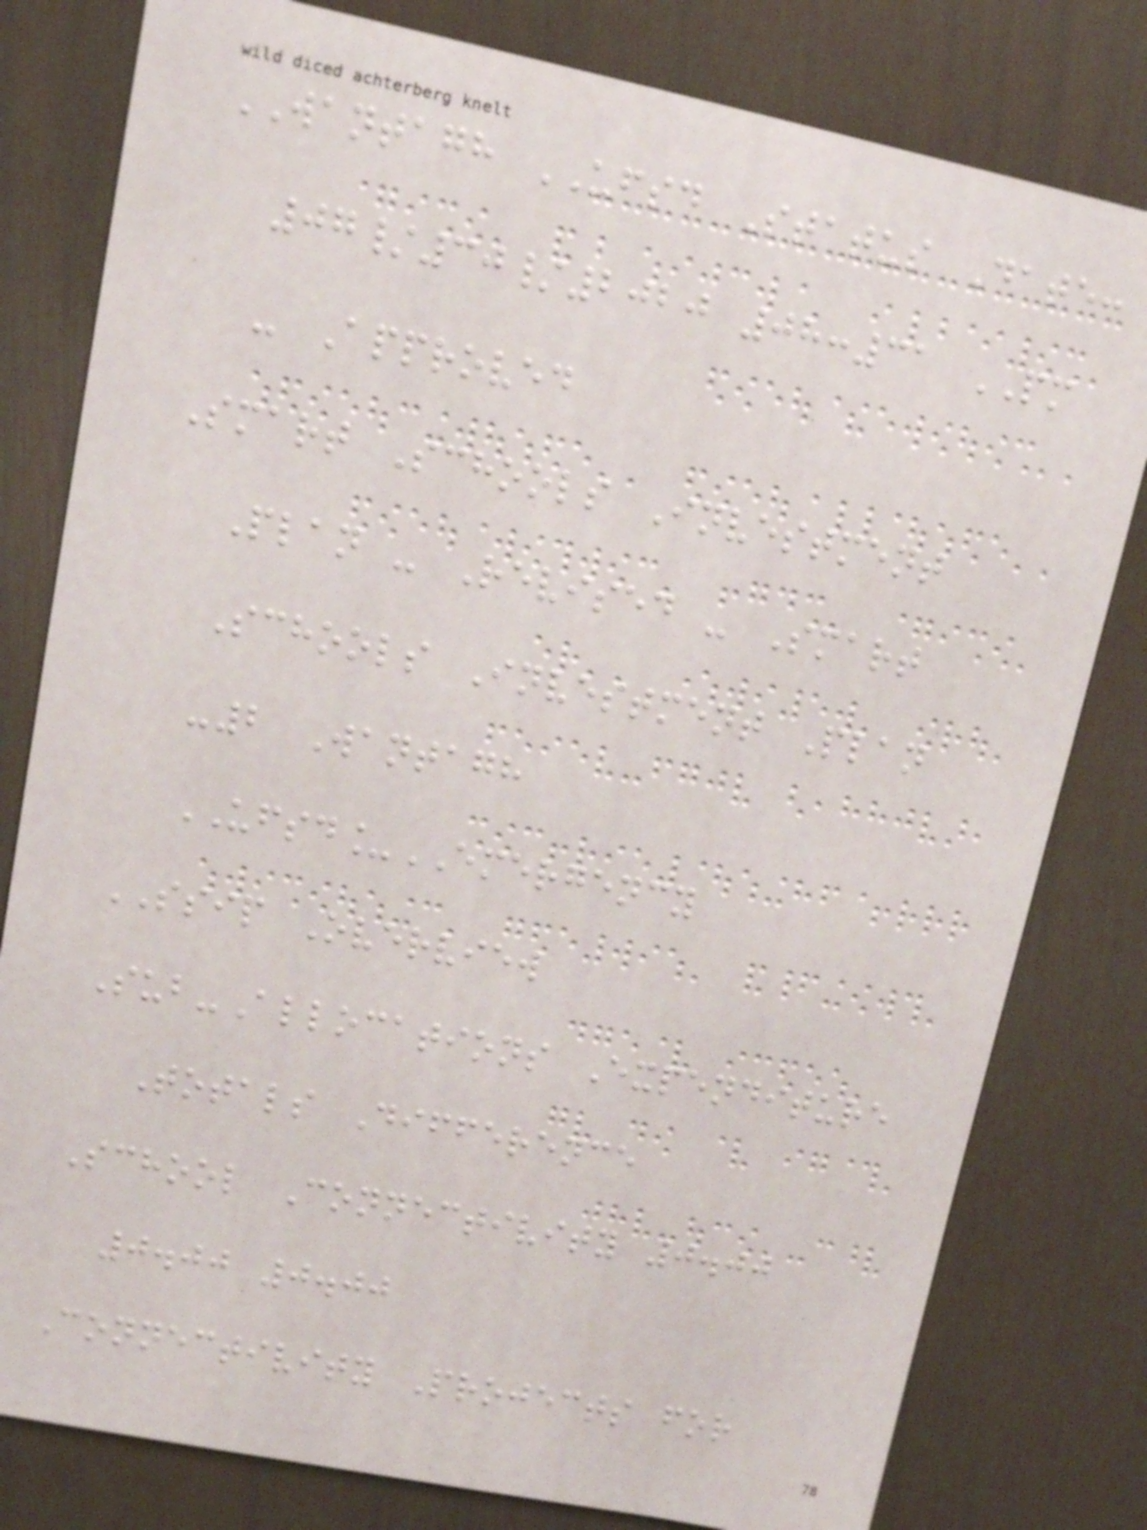WANTAGH UFSD Status Date:
07/30/2020 08:31 PM
- Approved
Smart Schools Investment
Plan - Revised - Smart
Schools Investment Plan
-2 Wantagh
UFSD_EMERGENCY
SSIP Overview
Sub-Allocations Expenditure
Totals Difference
School Connectivity 0.00
0.00 0.00
Connectivity Projects for
